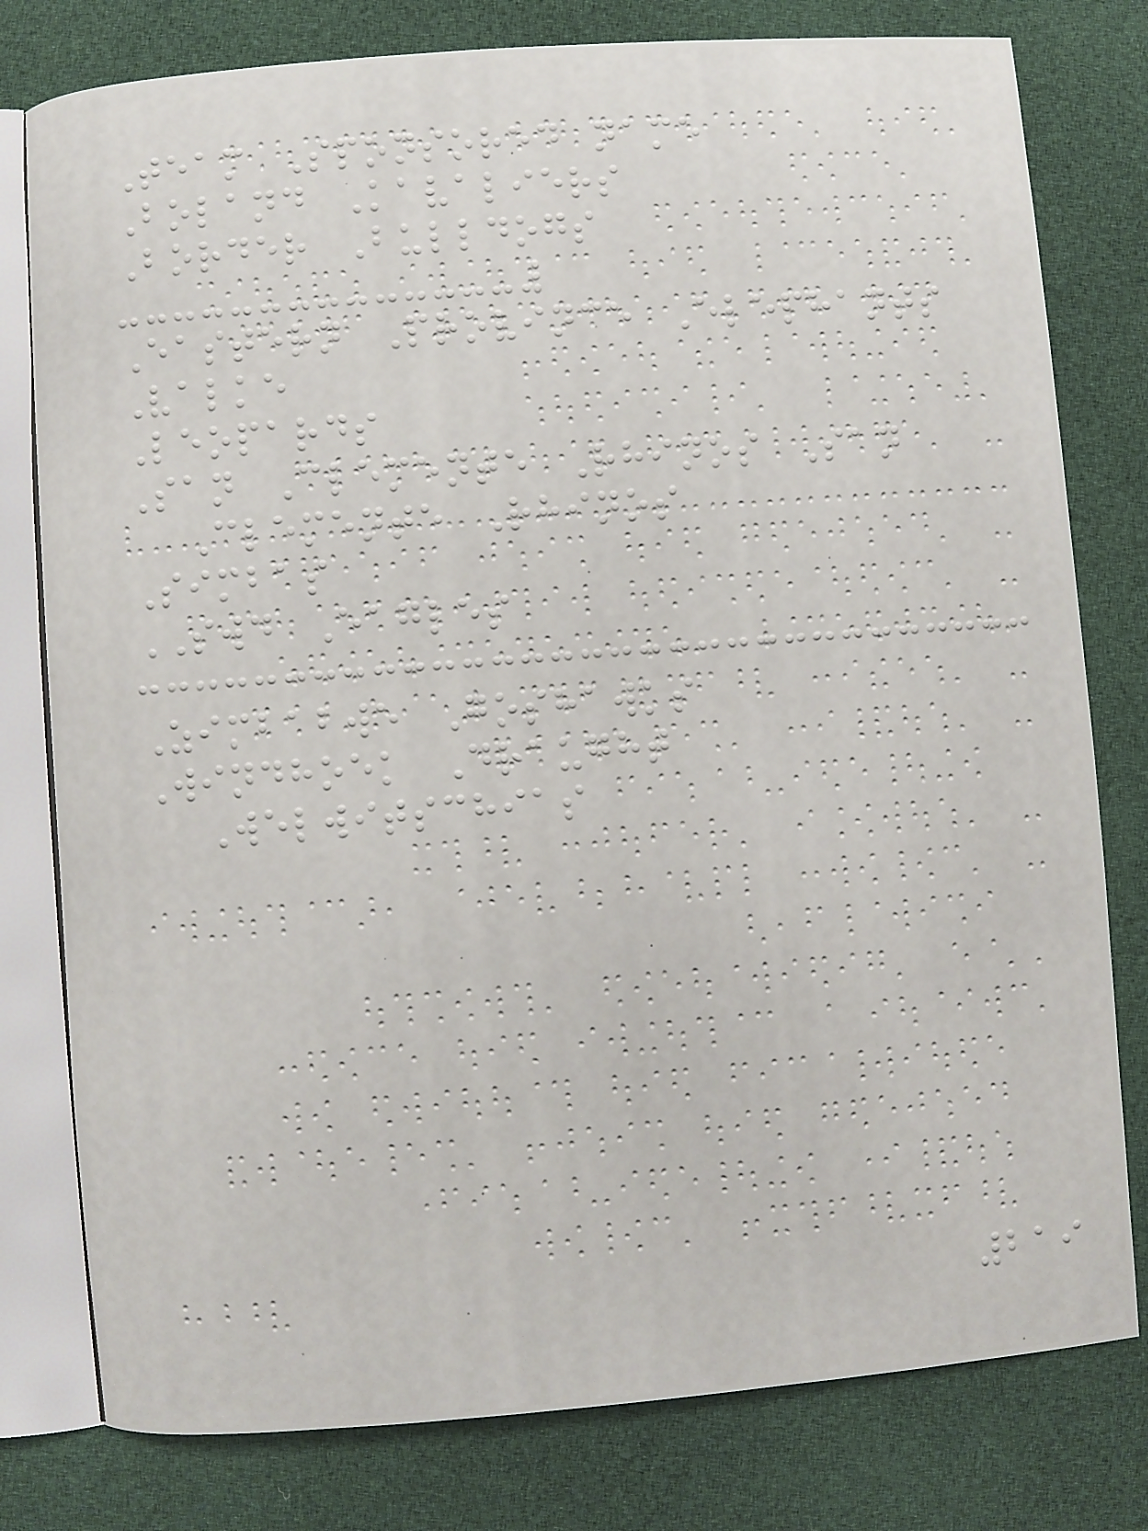Team Sponsored name
Boland Kavaliers
Border Bulldogs
Eastern Province Elephants
Valke
Leopards
San Clemente Rhinos San
Clemente Rhinos
Simbas
SWD Eagles
Zimbabwe Goshawks
Windhoek Draught
Welwitschias
219
